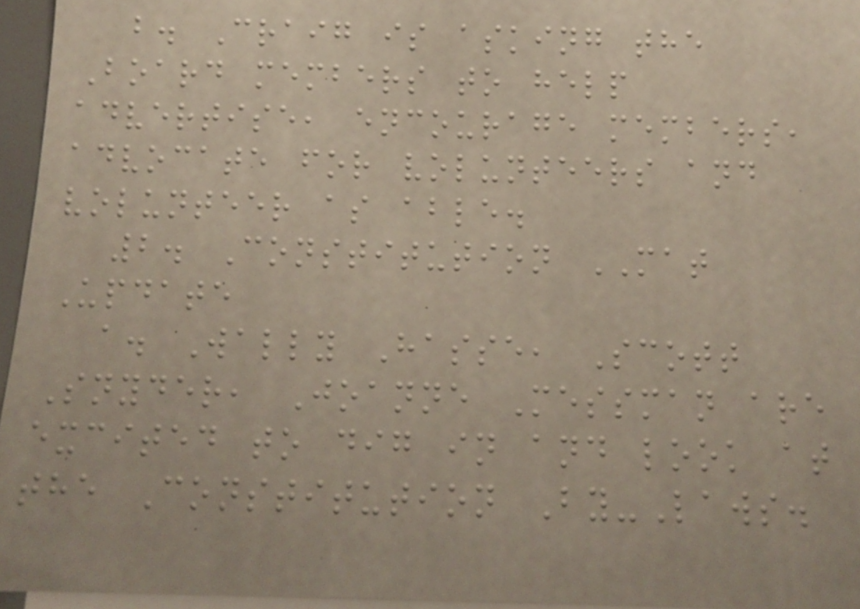b. Craig is asking the
Board members to help
advertise, encourage members,
advocate for volunteers and
volunteer as able.
2. Constitution MAT
Update
a. Wally Hasse, Scott
Snyder, Joanne Messman are
excited to dig in and look at
the Constitution By-Laws.
